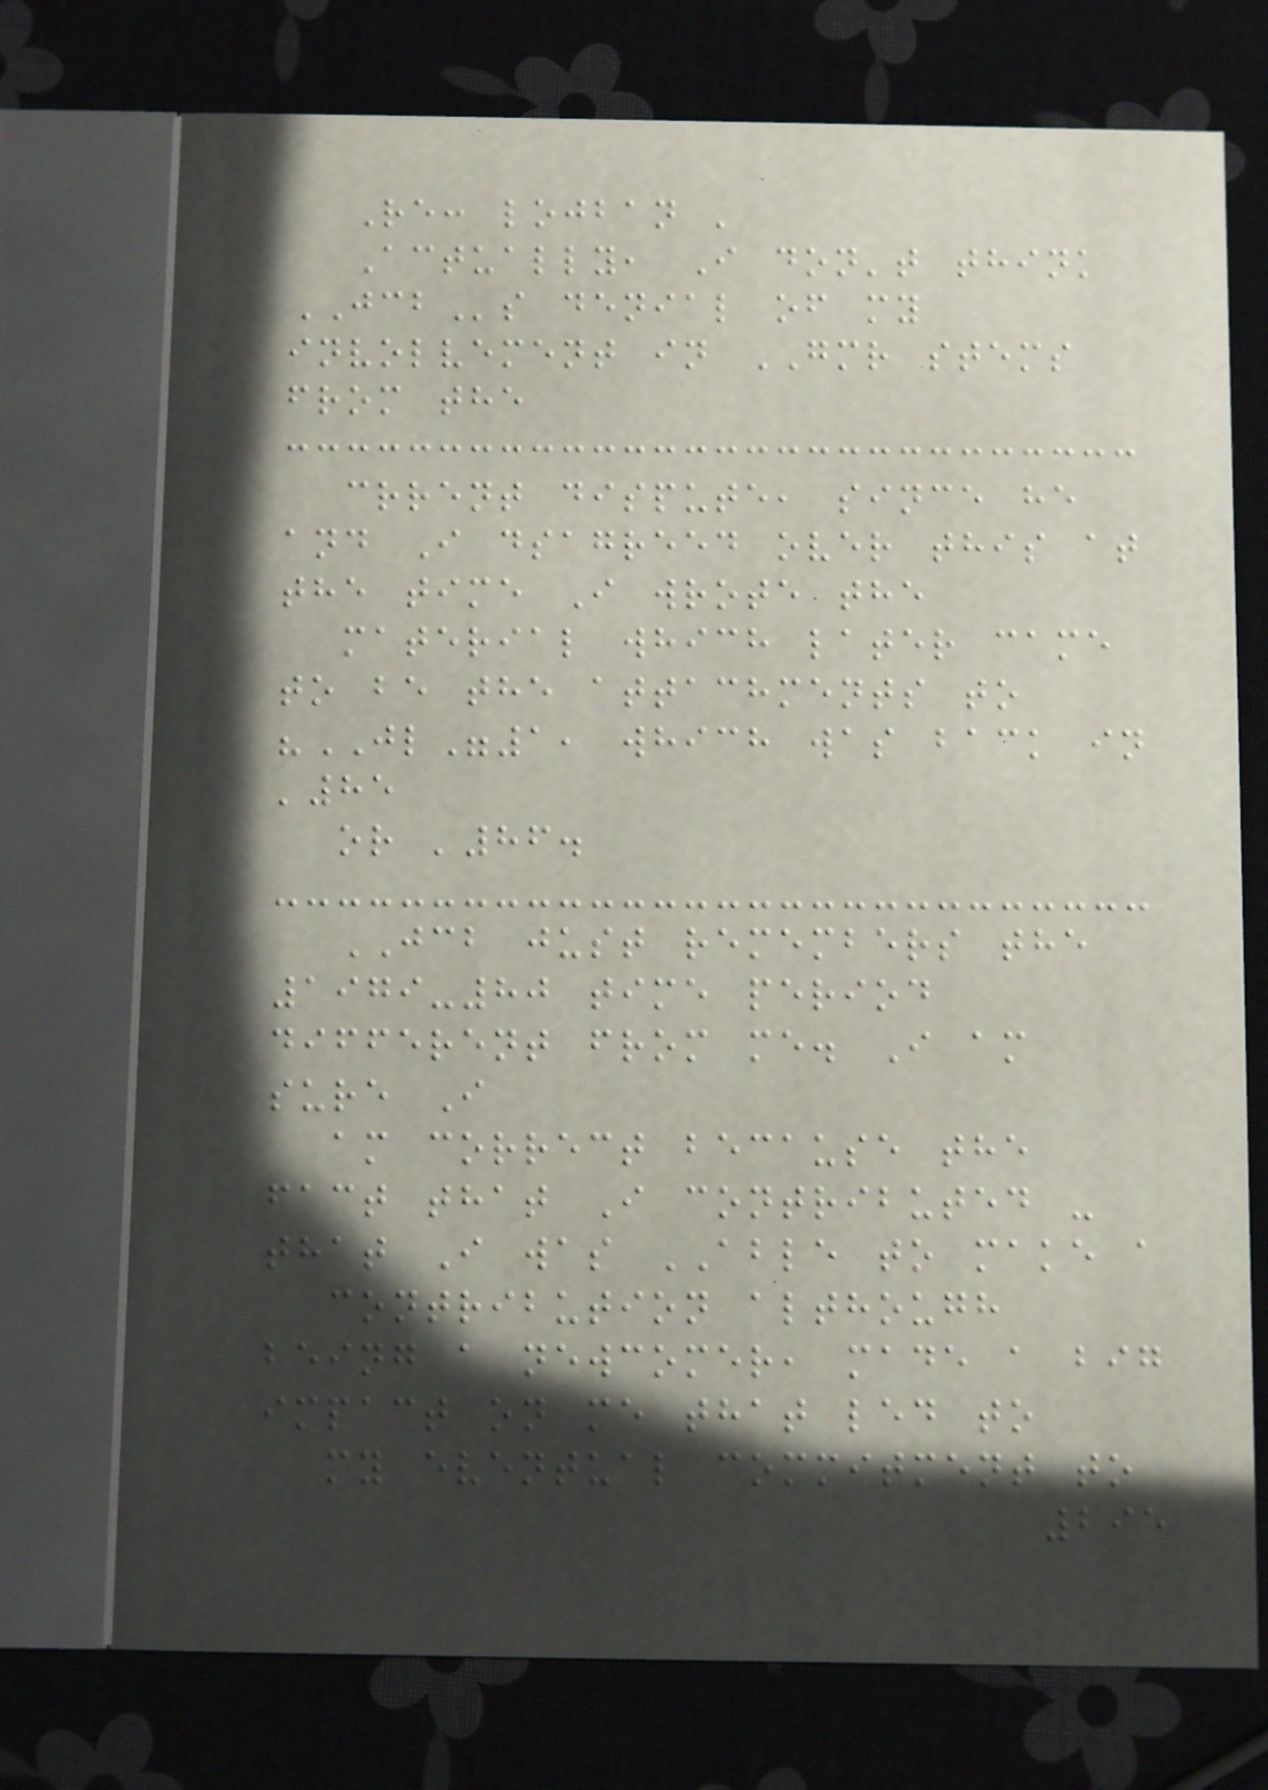Re: lojban '
Actually, I don't think
JCBs denial of my
involvement in GMR stems
from the
crrent dispute, since he
and I dsagreed over this at
the time I wrote the
material which later came
to be the attachments to
"JL"1, which was back in
'85
or '86.
JCB just remembers the
1979-80 time period
different from me. I am
sure I
am correct because the
fact that I contributed -
that I was ABLE to make a
contribution although
being a newcomer, made a big
impact on me that led to
my eventual commitment to
295
